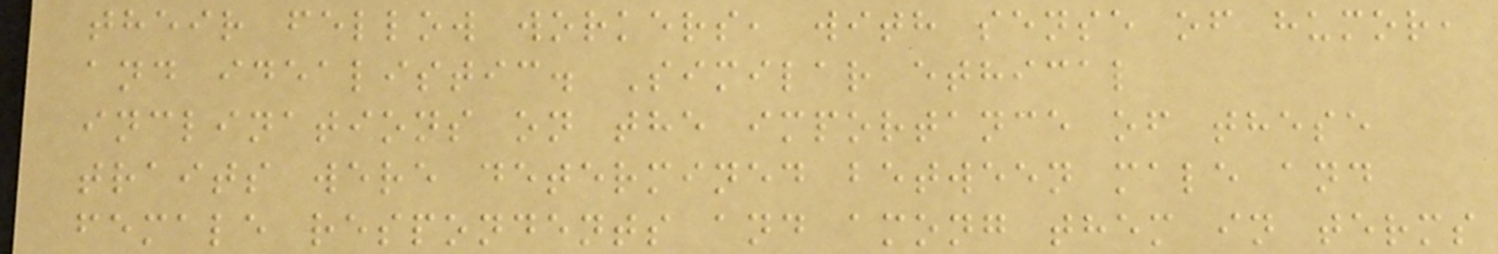their fellow workers, with sense of humor,
and idealistic. Similar ethical
inclinations on the importance of these
traits were determined between male and
female respondents and among them in terms
